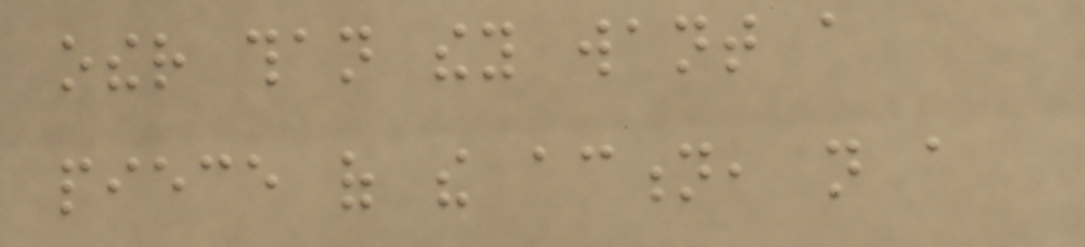other than they want a
piece of the action, not a
